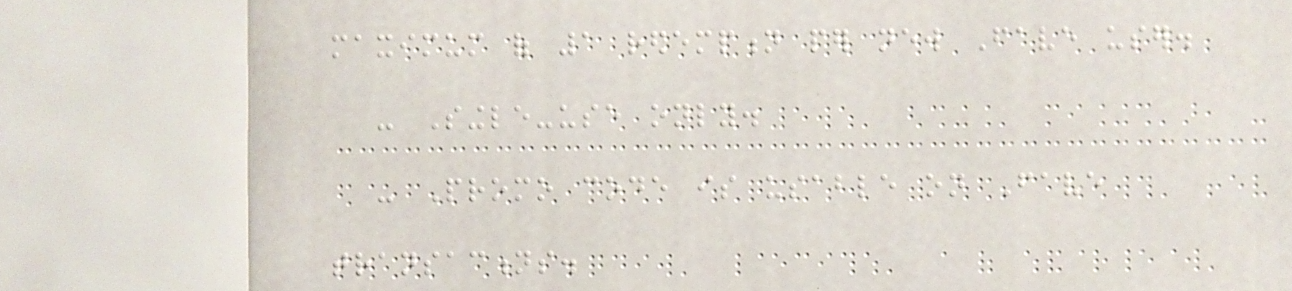maximum of 1 redemption per new Fave user.
- Single-use only.
- Promo code is usable on Fave
transactions.
